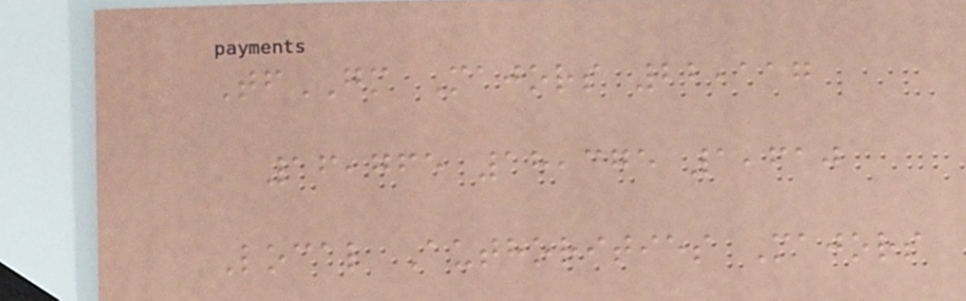TfGM Majors 22,117
16,765 18,375 1,610
Local Authorities Majors
